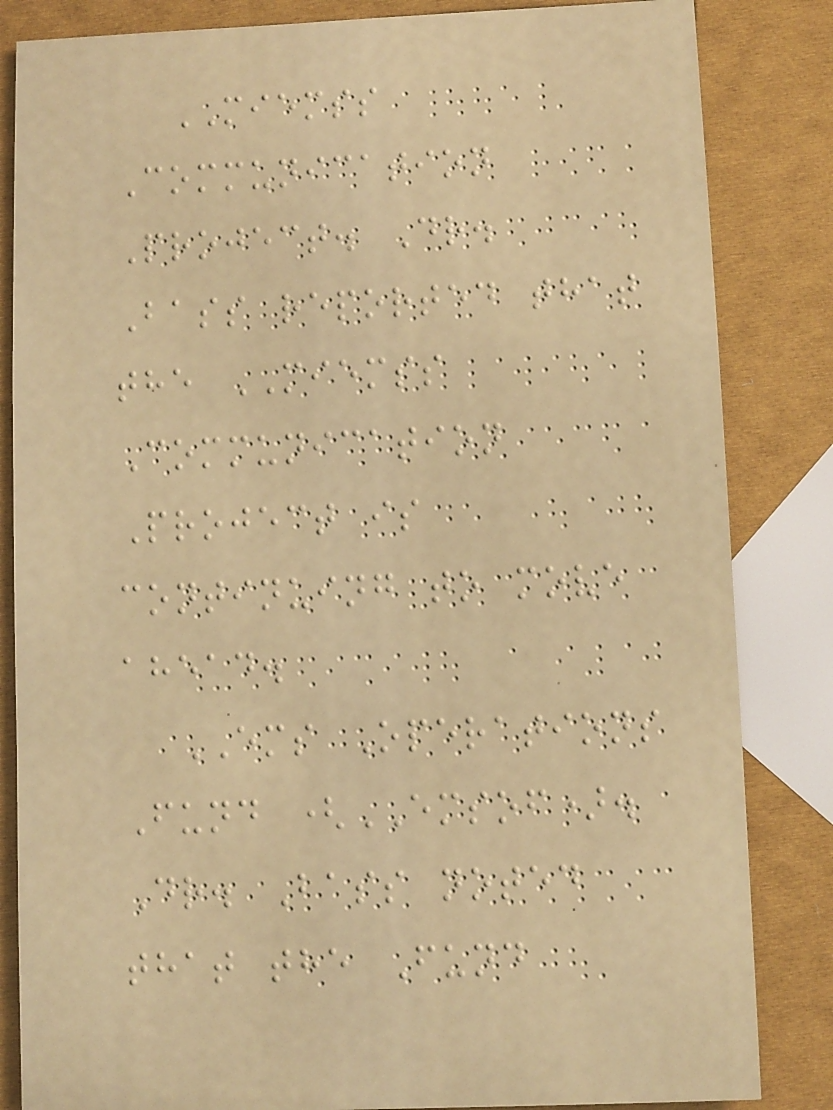MIEMSS
Communication
Project. Dr.
Bass reported that
the MIEMSS
Communication
Project is
continuing to move
ahead.
EMS Operations
Fund (EMSOF).
Dr. Bass noted
that the Fund
